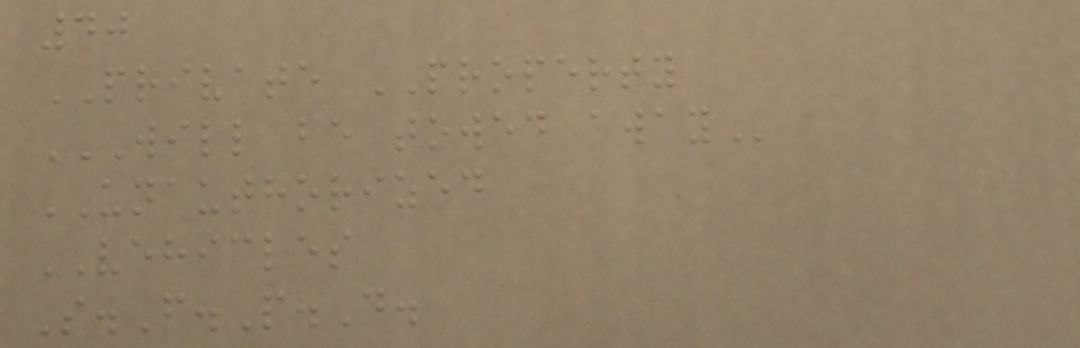40
PRIVATE PROPERTY
WILL BE TOWED AWAY
UNAUTHORIZED
VEHICLES
S.F.P.D.
